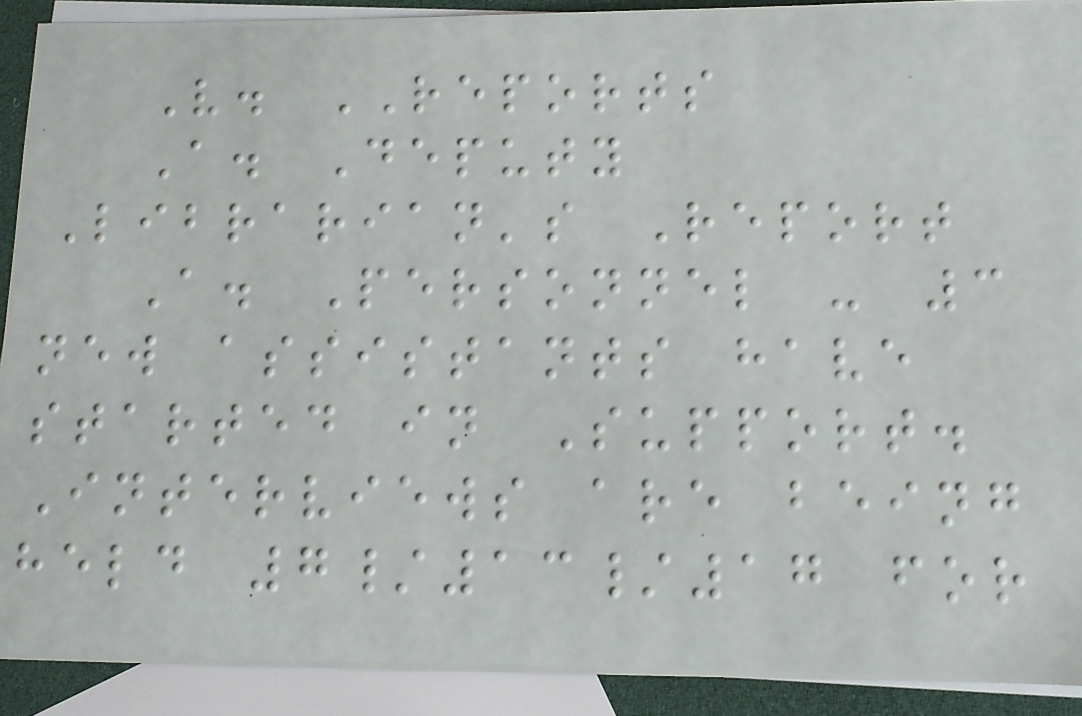V. REPORTS
A. Deputy
Librarian's Report
A. Personnel - 3
new assistants have
started in Support.
Interviews are being
held 7/13/17 for
